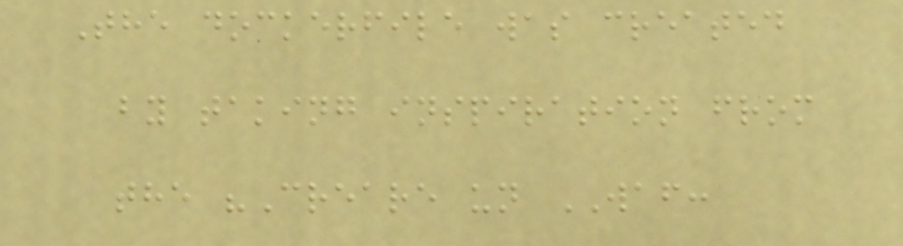The dockerfile was created
by taking inspiration from
the "Creare un WAF:
